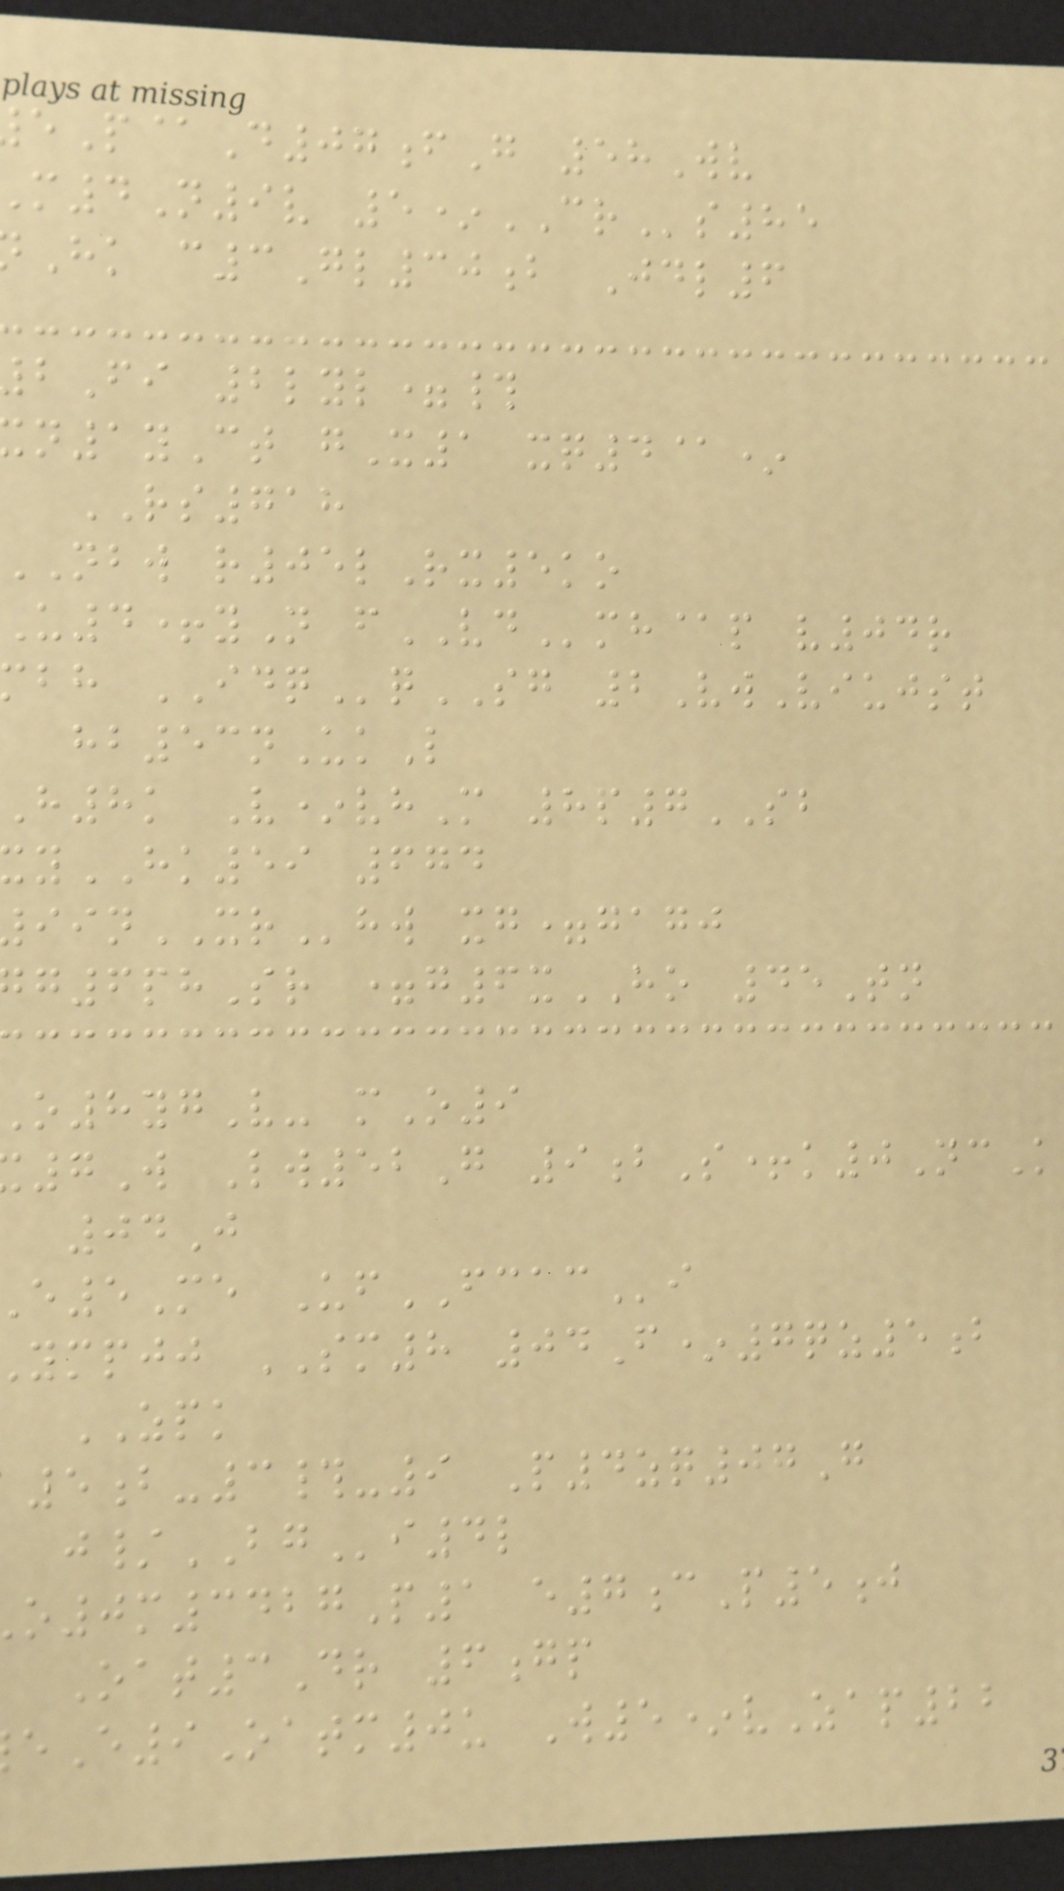P@D07fG 58Wv
4N9v 5*CRs85
Hk c3Gl30b Jdl6
Fi 2lyl=#
n1yCt gX1 xq4@*
RS718
nbw r05lRx5ko
4+yN fVDmh@p v04r
bh IDQqSG 2VwViujst
hb53nUkL
h8k V*vhM 8p7SB
yHK59 674
nXRhw xg=gagj
g6phSr =g6xHO 45Tn
8ygV- mO9
7W Lw52G 9bS+k0NcK
04J
5Me UfFCACi
ympjj SM8 04F*7qz5b
ZPK
5b-3#-9 P4zq07G
j/BGi4l
0m3427P1 e7cP5j
Oat3Dr 6gp
E9Oatm0u W5*vZap22
